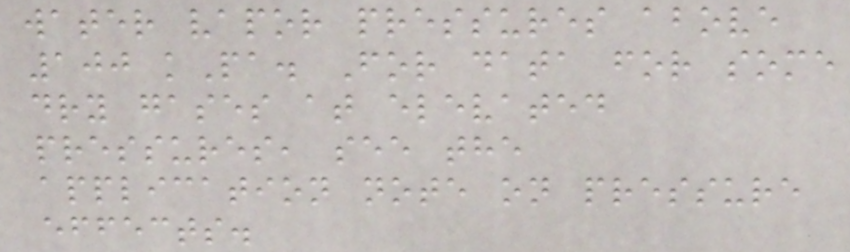water vapor pressures above
100 kPa. For data for some
dry gases at elevated
pressures, see the
application note on pressure
effects.
